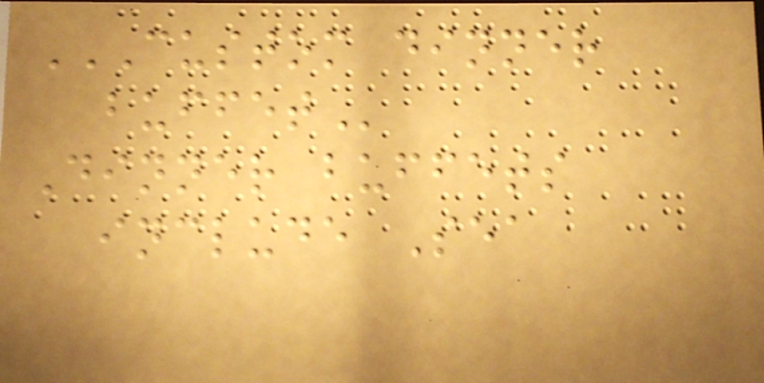CUSTOM DINNER
BUFFET
Dinner buffets
include Sea
